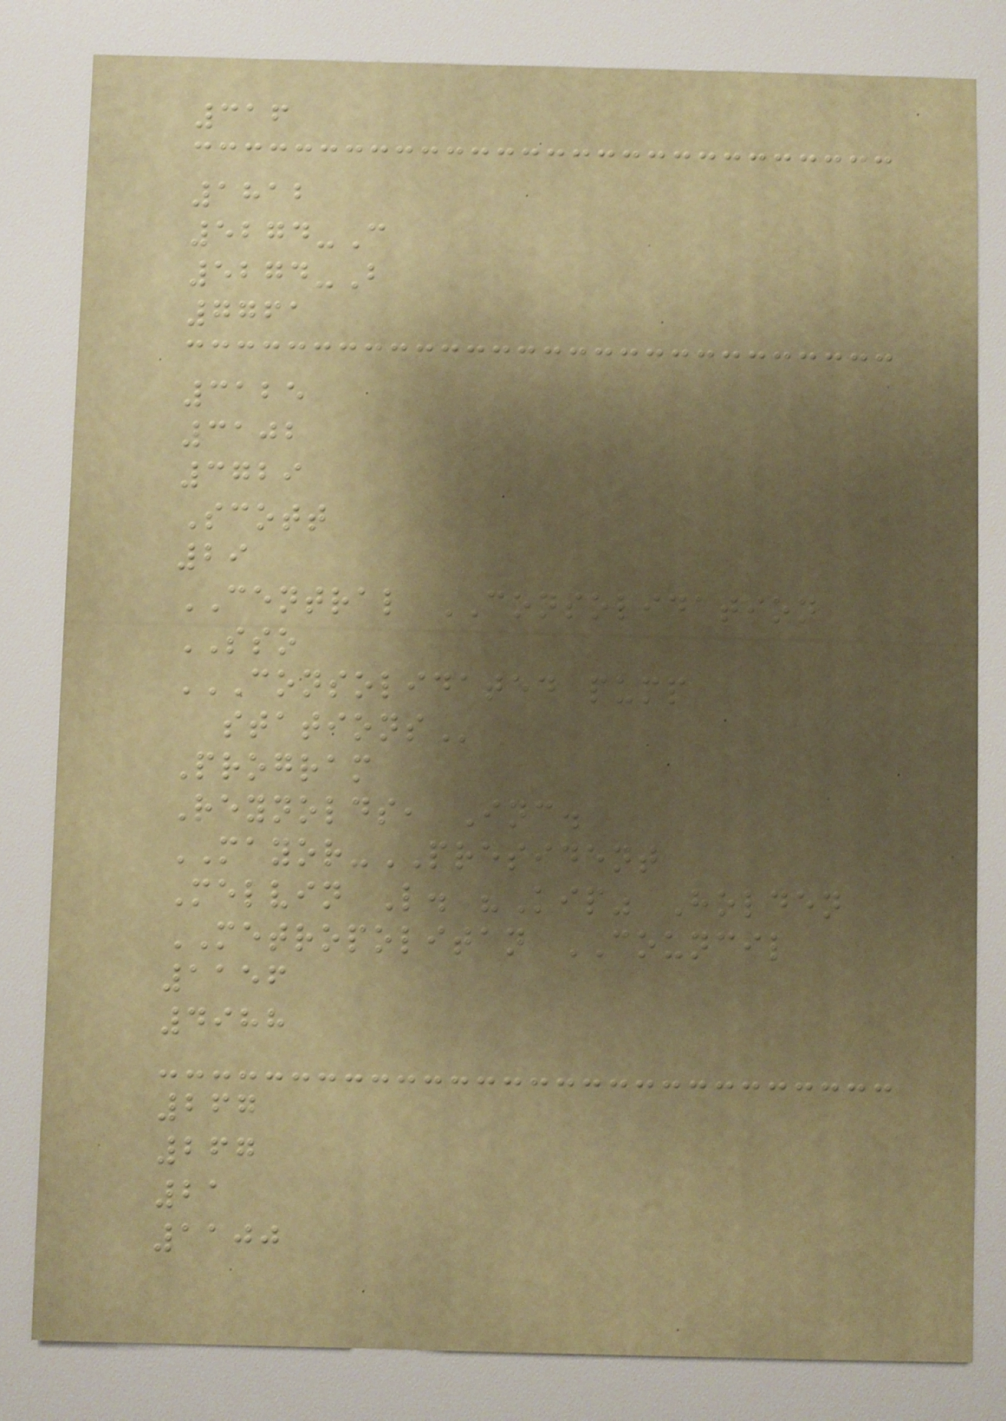316
1812
5274-C
5274-B
7761
3125
3102
3729
Scott
29
CENTRAL CONSOLIDATION
SSO
CONSOLIDATED PUMP
STATIONS
Program
Reynolds, Inc.
MAYOR-PRESIDENT
Melvin L. "Kip" Holden
METROPOLITAN COUNCIL
1156
4988
267
267
21
1100
